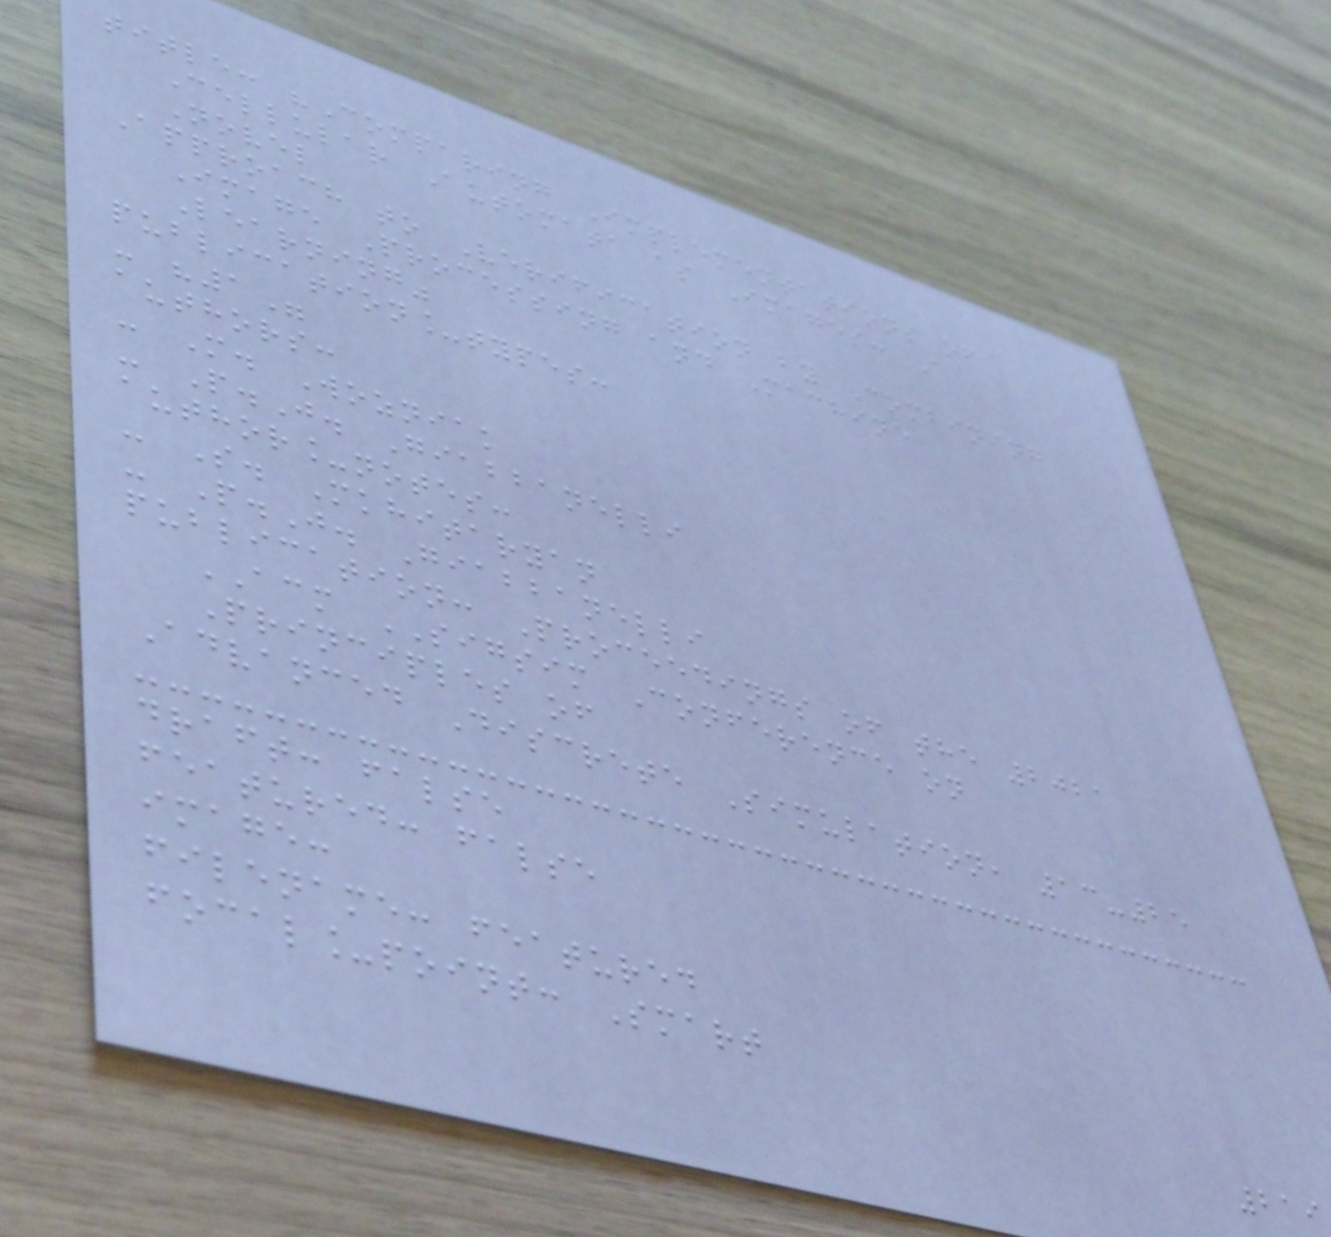title: "Comparing Implementations of
Cellular Automata as Images: A
Novel
Approach to Verification by Combining
Image Processing and Machine
Learning"
publication_types:
- "1"
authors:
- M. Wozniak
- P.J. Giabbanelli
author_notes:
- S. Mkhitaryan
- P.J. Giabbanelli
publication: Proceedings of the 2021
ACM SIGSIM Conference on
Principles of
Advanced Discrete Simulation, 13-25
draft: false
featured: false
image:
filename: featured
focal_point: Smart
219
